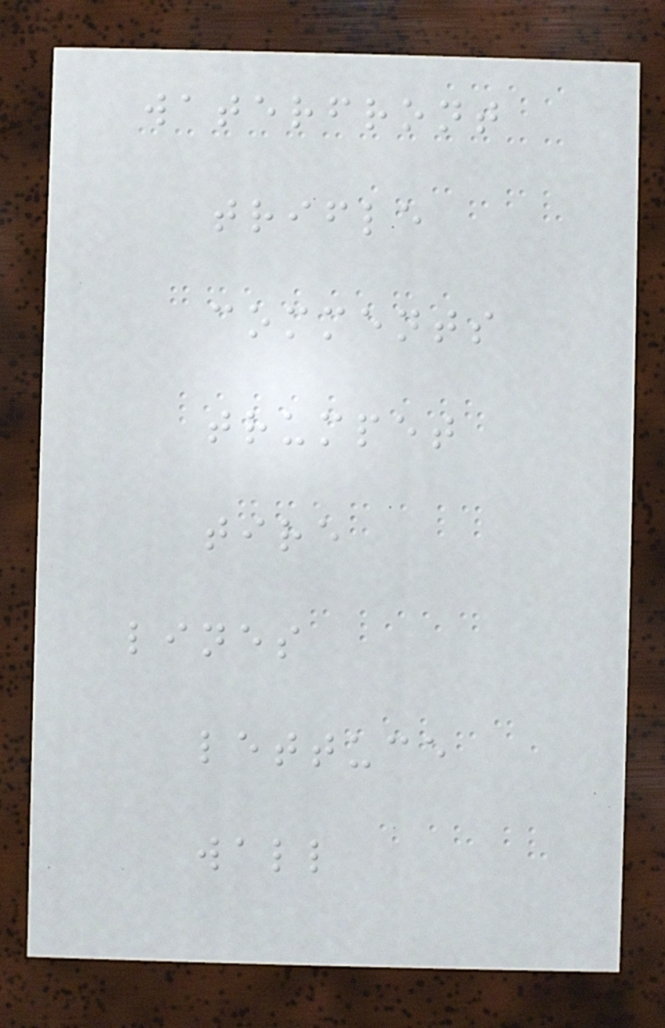waterfront
trifle
comments
trumpet
tire
lines
lettuce
wall
